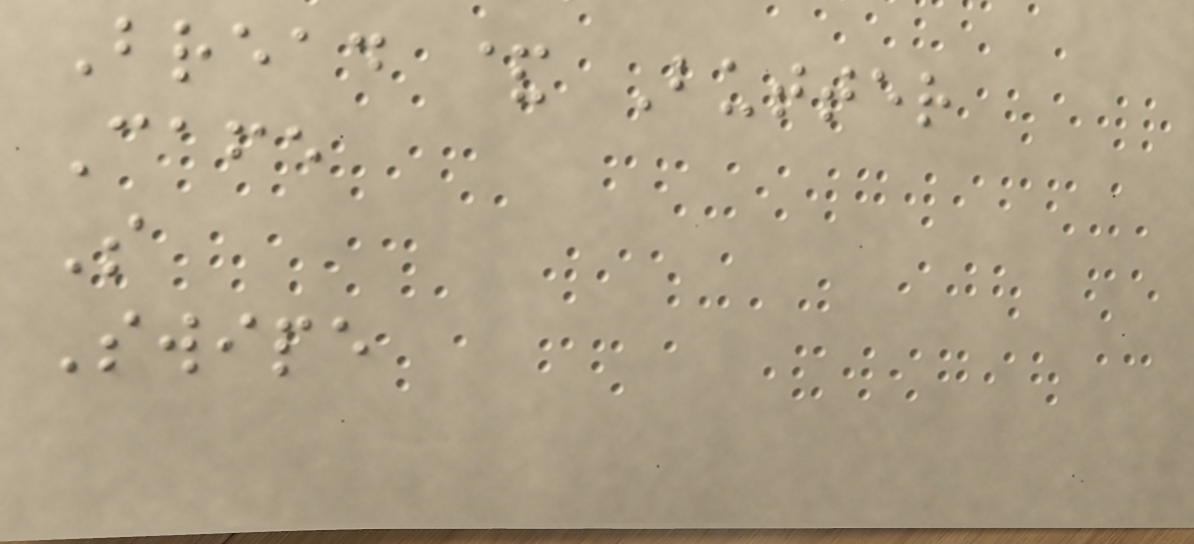Bread & Butter
Cafe
S
Swipe
